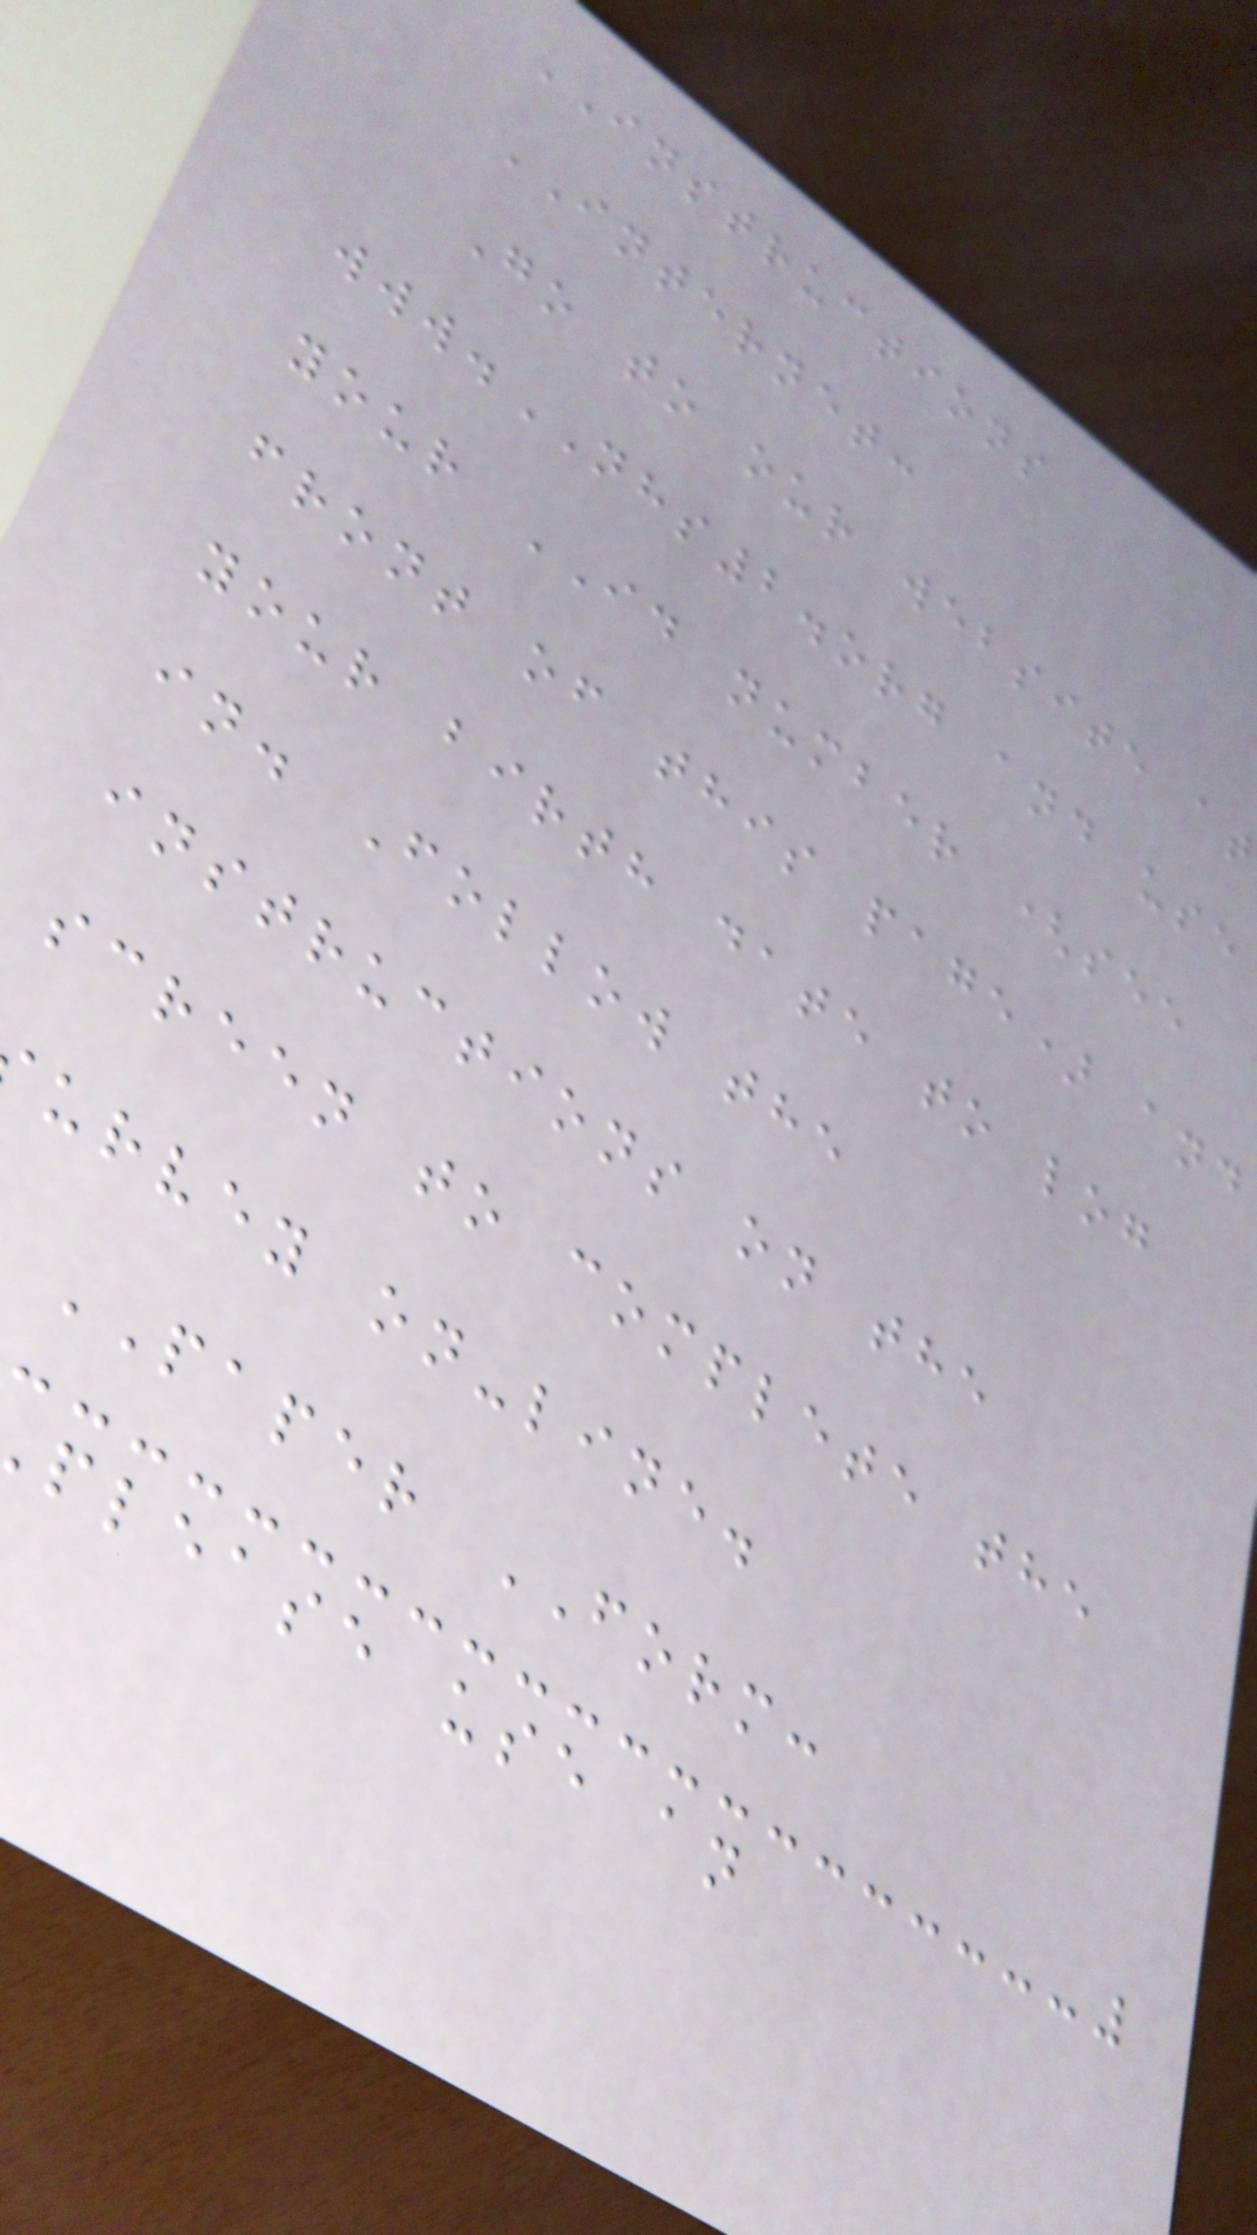INSTRUCTIONS
INTERNET:
Go to our website at
www.NHS2.org and use
your ID number (see
front of this page) and
your birth date to log
in. Follow the
instructions on the
screen to complete the
urvey on-line.
PAPER FORM:
please use an
